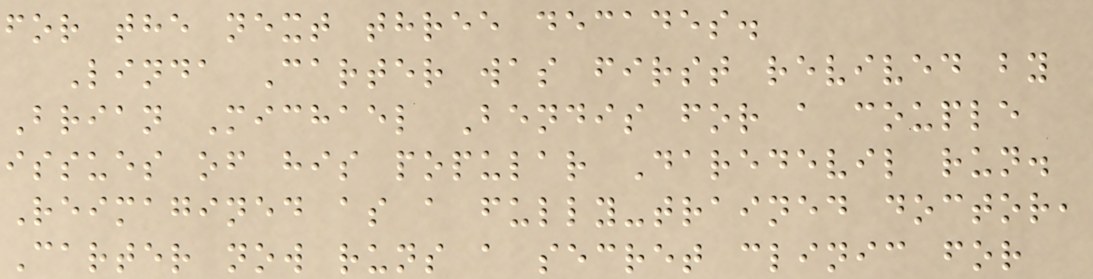for the next three decades.
Linda Carter was first revived by
Brian Michael Bendis for a couple
issues of his popular Daredevil run.
Reimagined as a fully-trained doctor,
Carter now runs a secret clinic for
